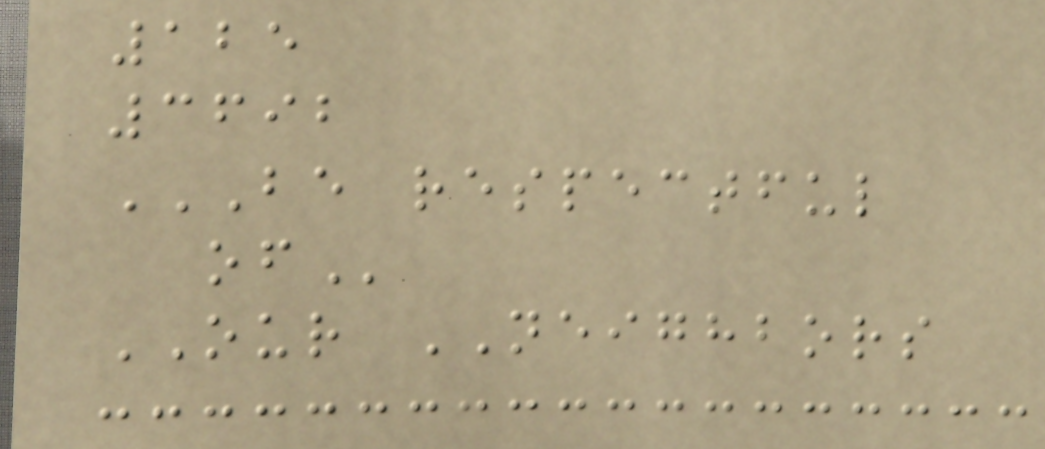125
3692
BE RESPECTFUL
OF
OUR NEIGHBORS
